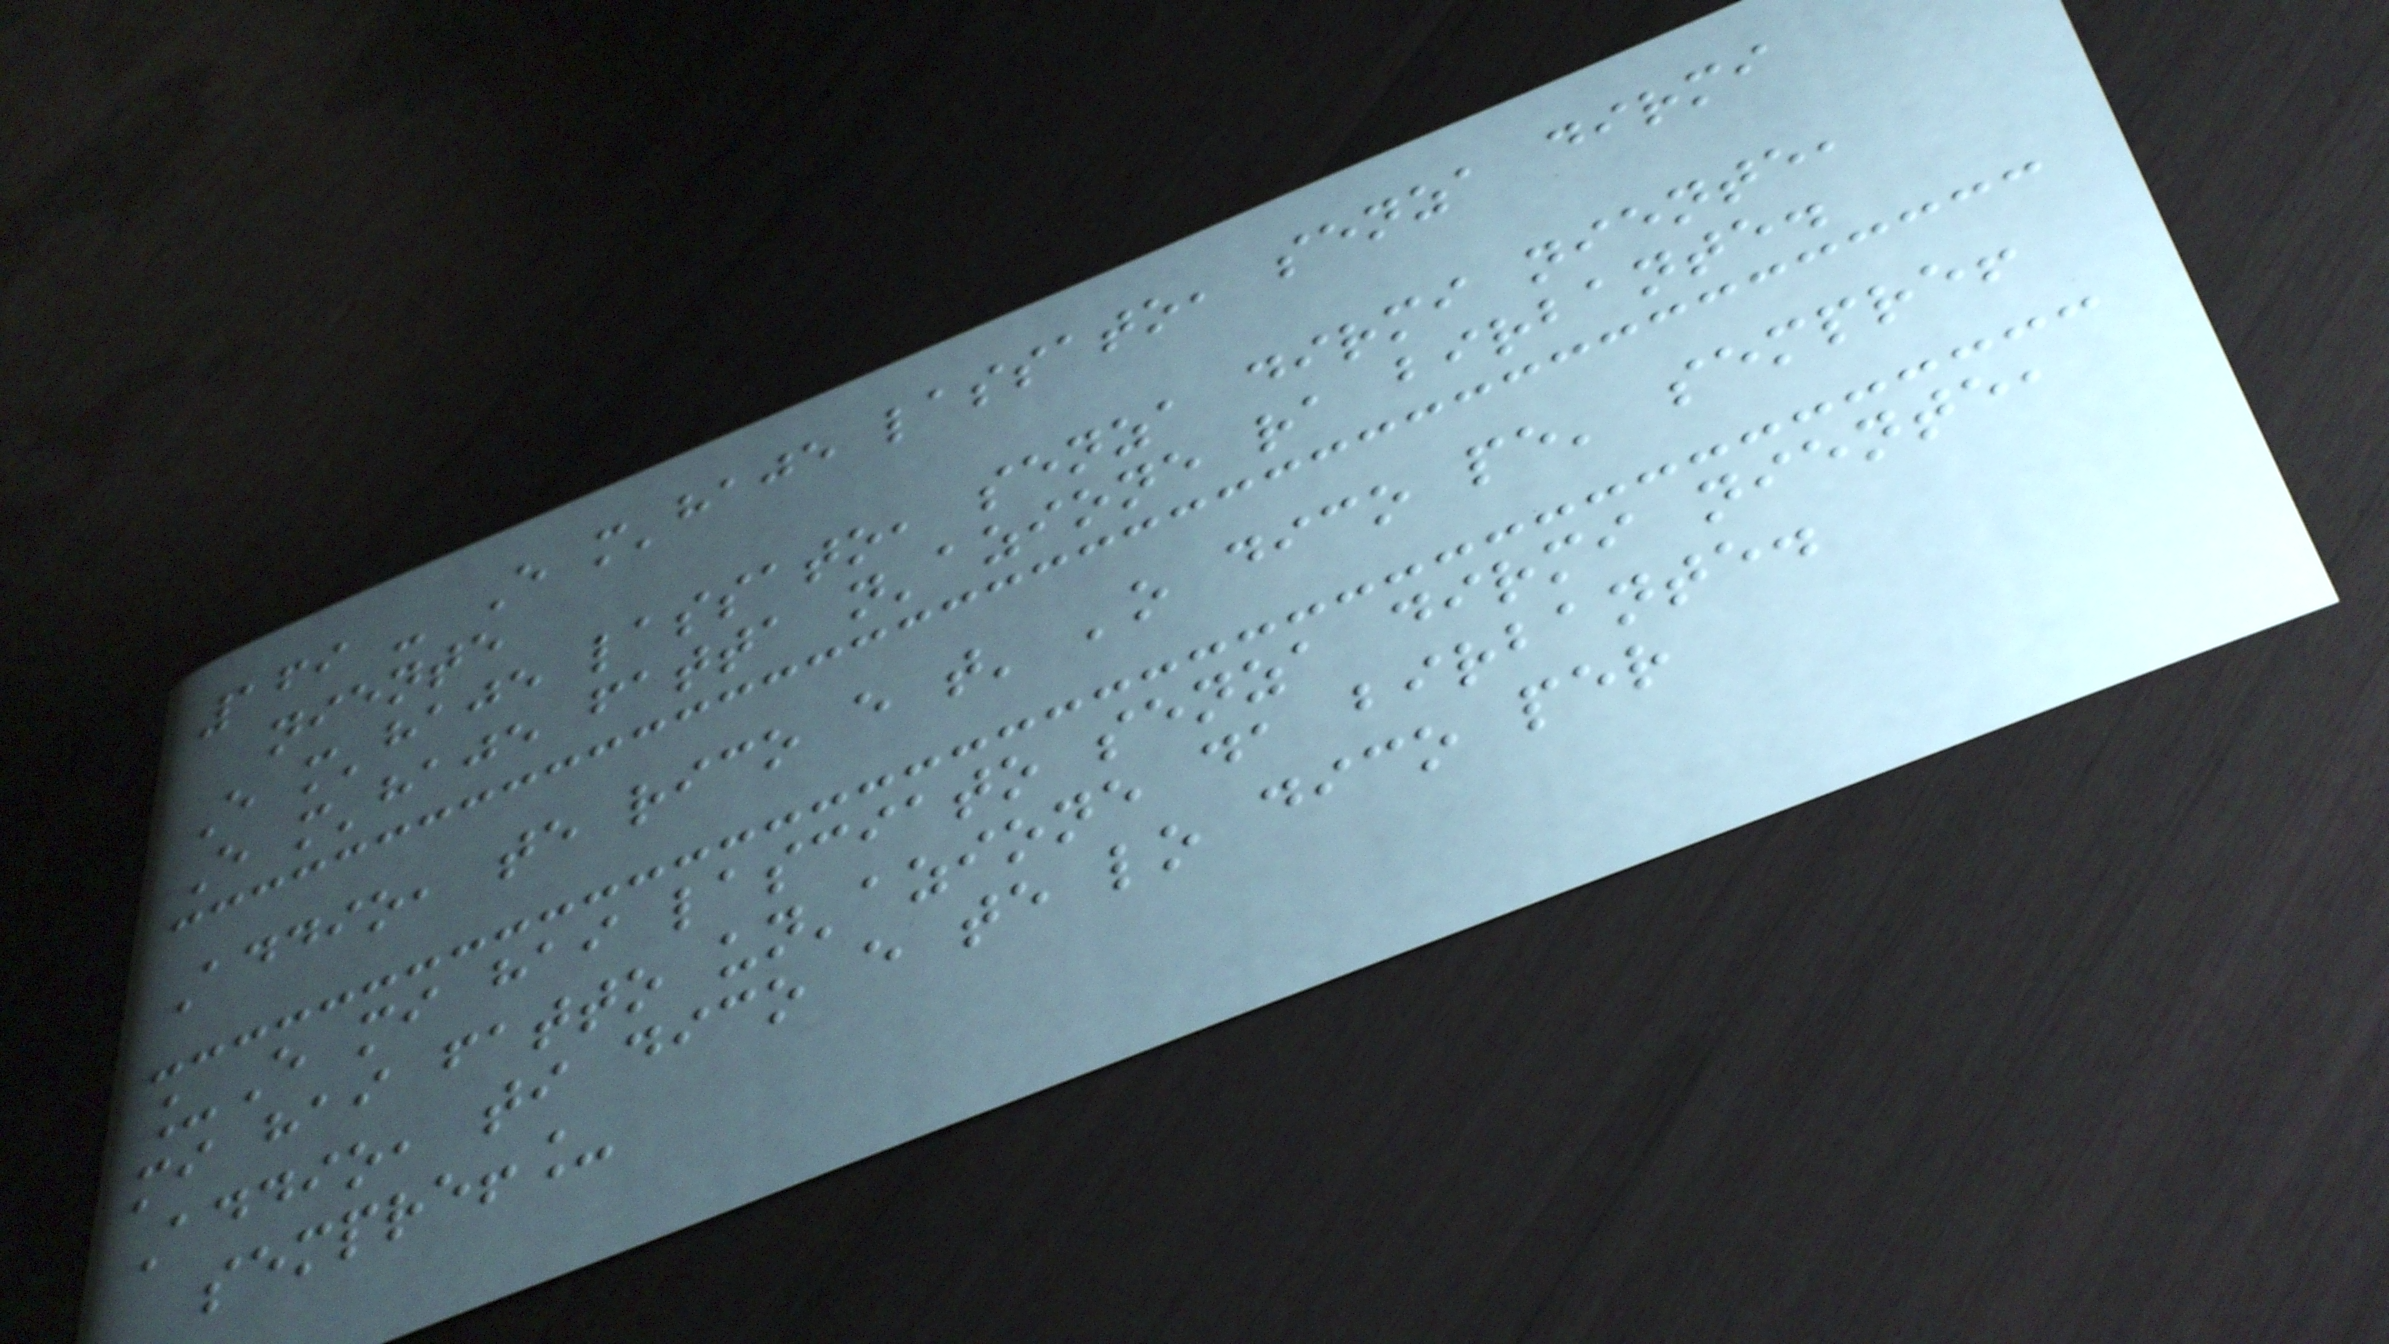169 - E m'haje lassato, senza dirmi
niente
E m'haje lassato, senza dirmi niente,
E m'haje fatta n'azione ra birbante.
Addio, te rico e t' 'o dico pe' sempre!
_E mi hai lasciato senza dirmi niente,
mi hai fatto un'azione da birbante.
Addio, ti dico e te lo dico per
sempre!_
